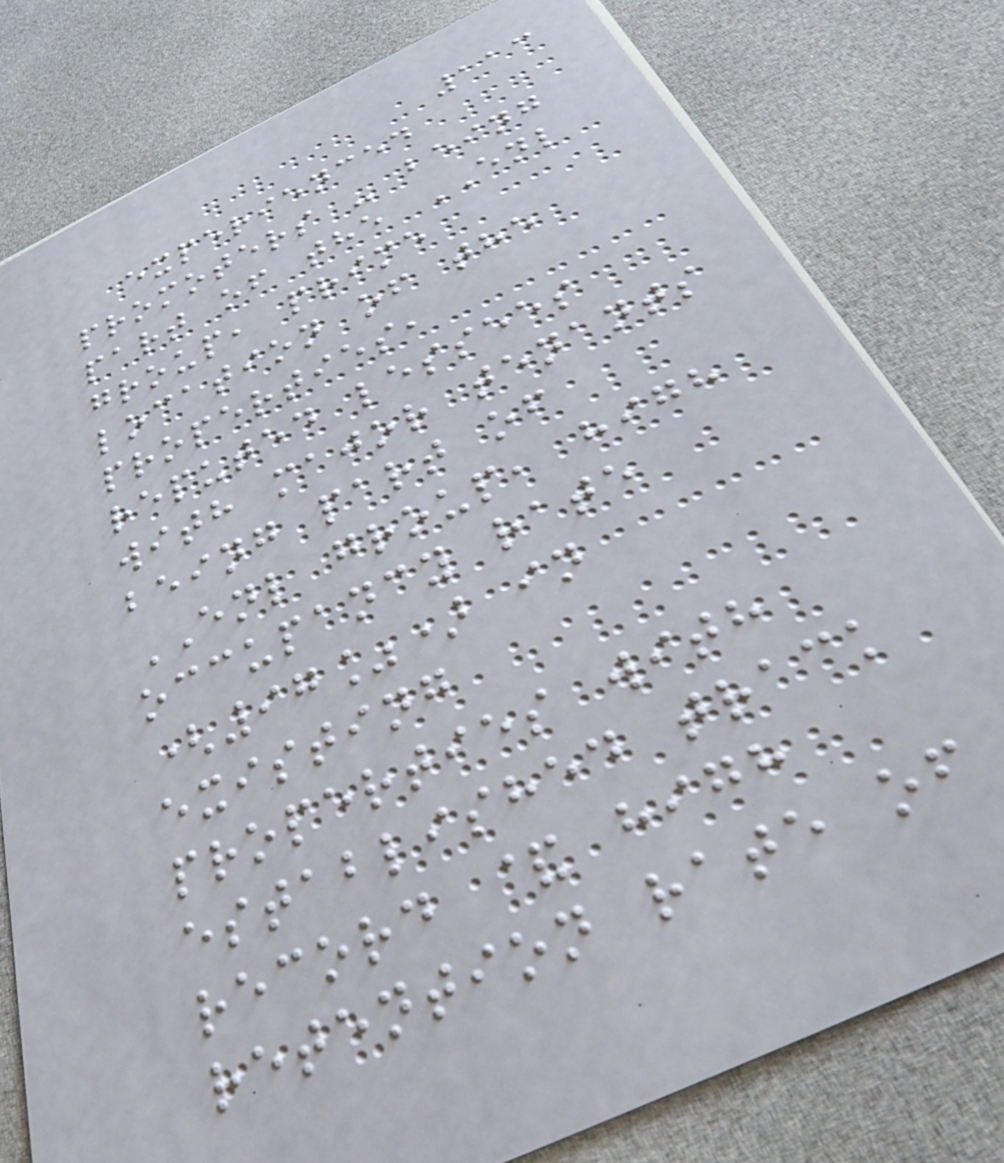113
experienced
promoters - being
part of the ENL
group, prime
location of the
properties,
reputed lessees
with major tenants
being part of
ENL group, high
occupancy rate
(97%) in
existing
properties with
established track
record & high
retention rate of
